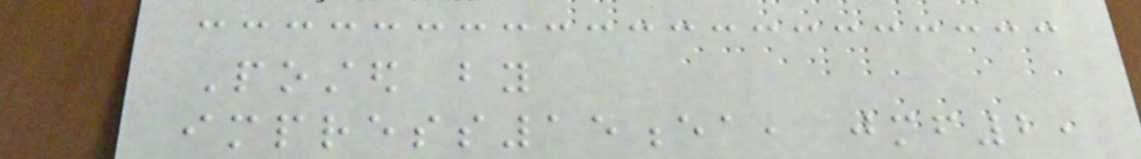Posted by
impress15ea, jmf2,
